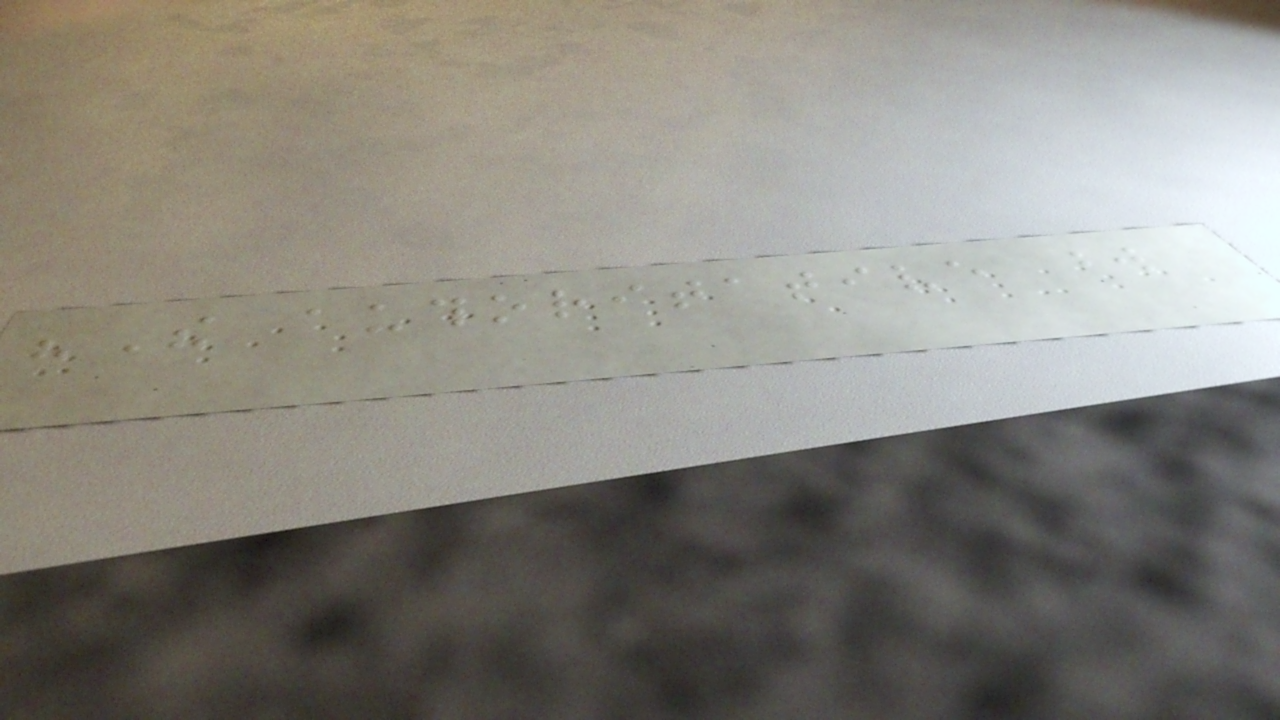"The authoritative word
